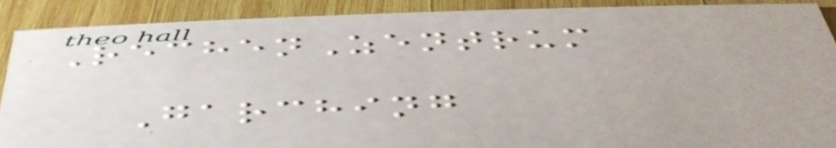RechenZentrum
Garching
